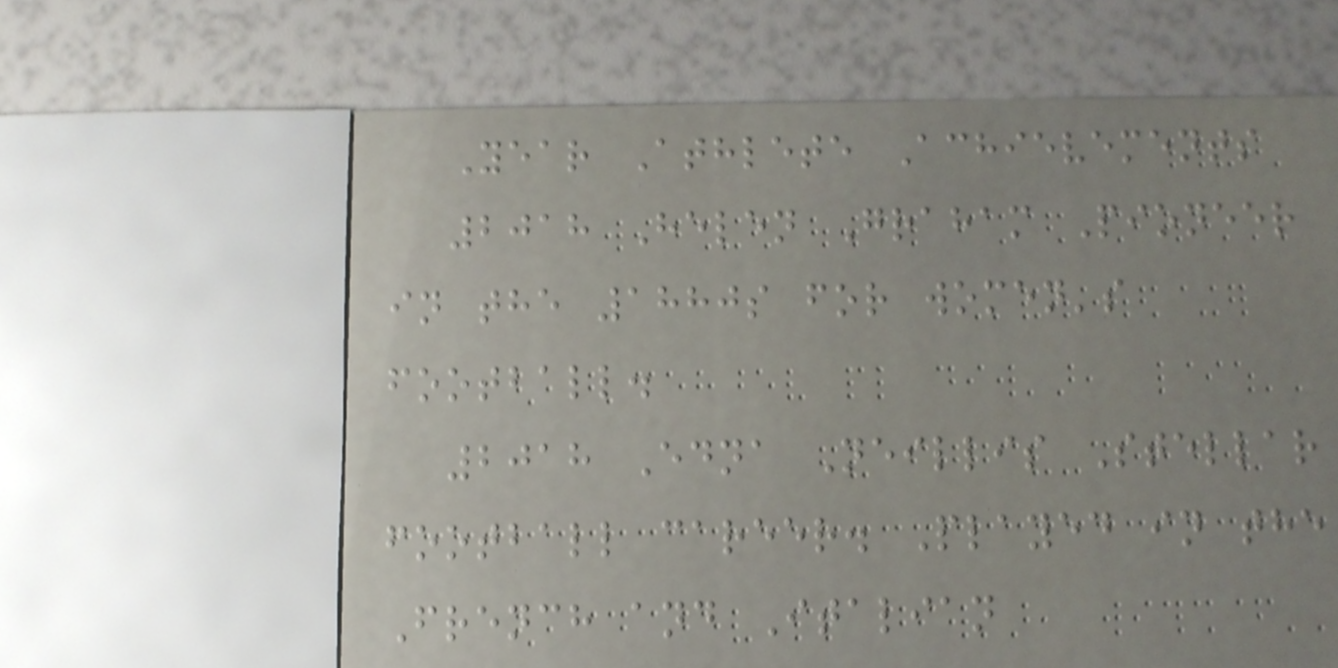Year Athlete Achievements
2018 Helen Graham Pioneer
in the 1880s for women's
football.
2018 Edna Neillis Stellar
football career. Played in the
French and Italian
